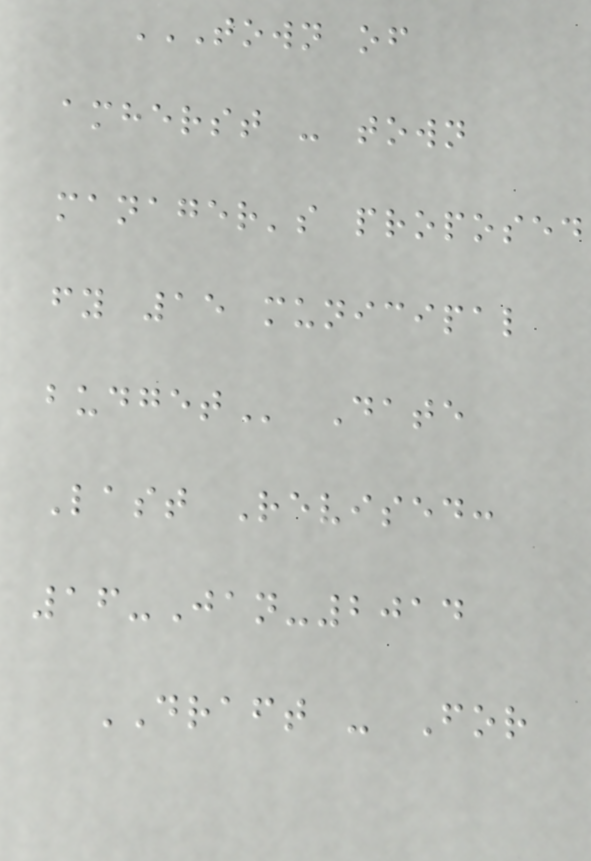TOWN OF
AMHERST - TOWN
MANAGER'S PROPOSED
FY 15 MUNICIPAL
BUDGET Date
Last Revised:
16-Jan-2014
DRAFT - For
